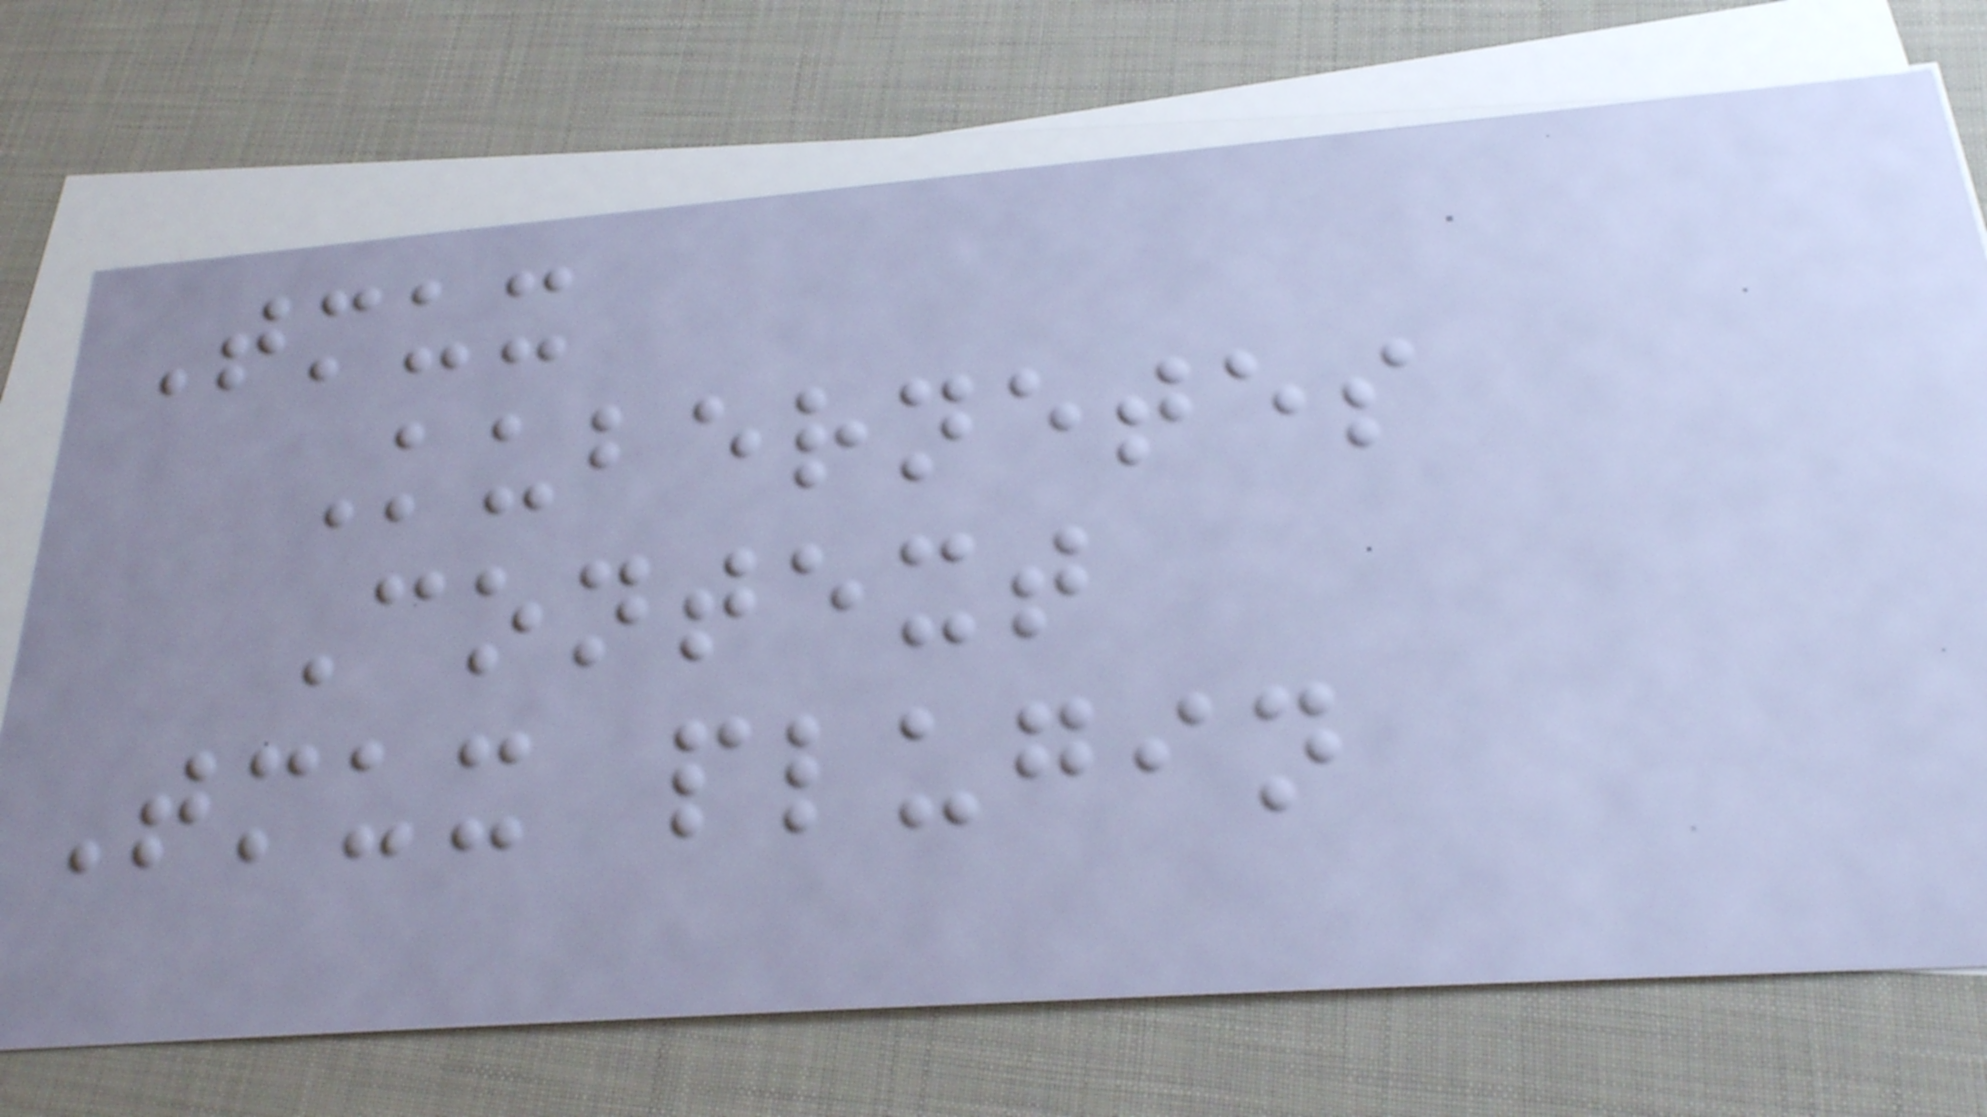Tmux
Kubernetes
Context
Tmux plugin
